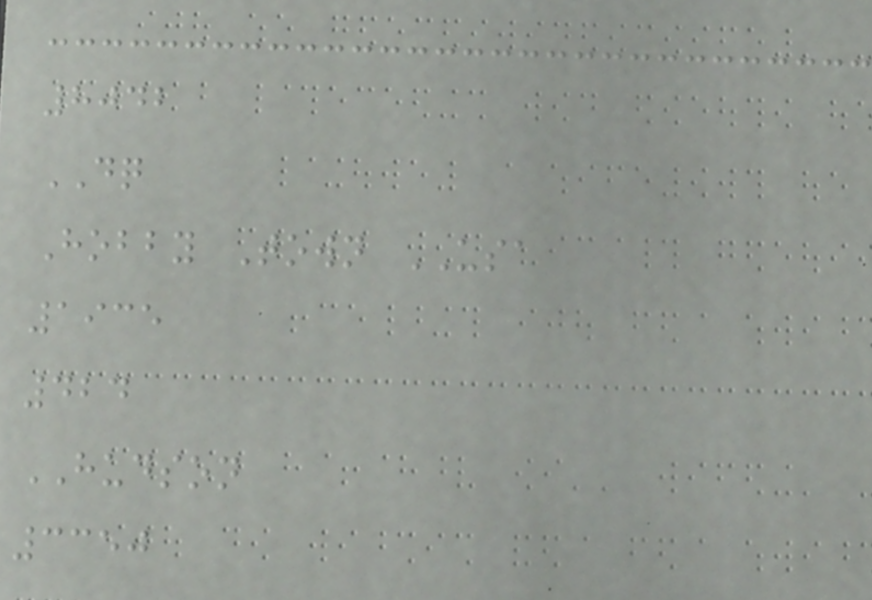8042
DQ
Hobby Town USA
1935
424
HUDSON
3350
